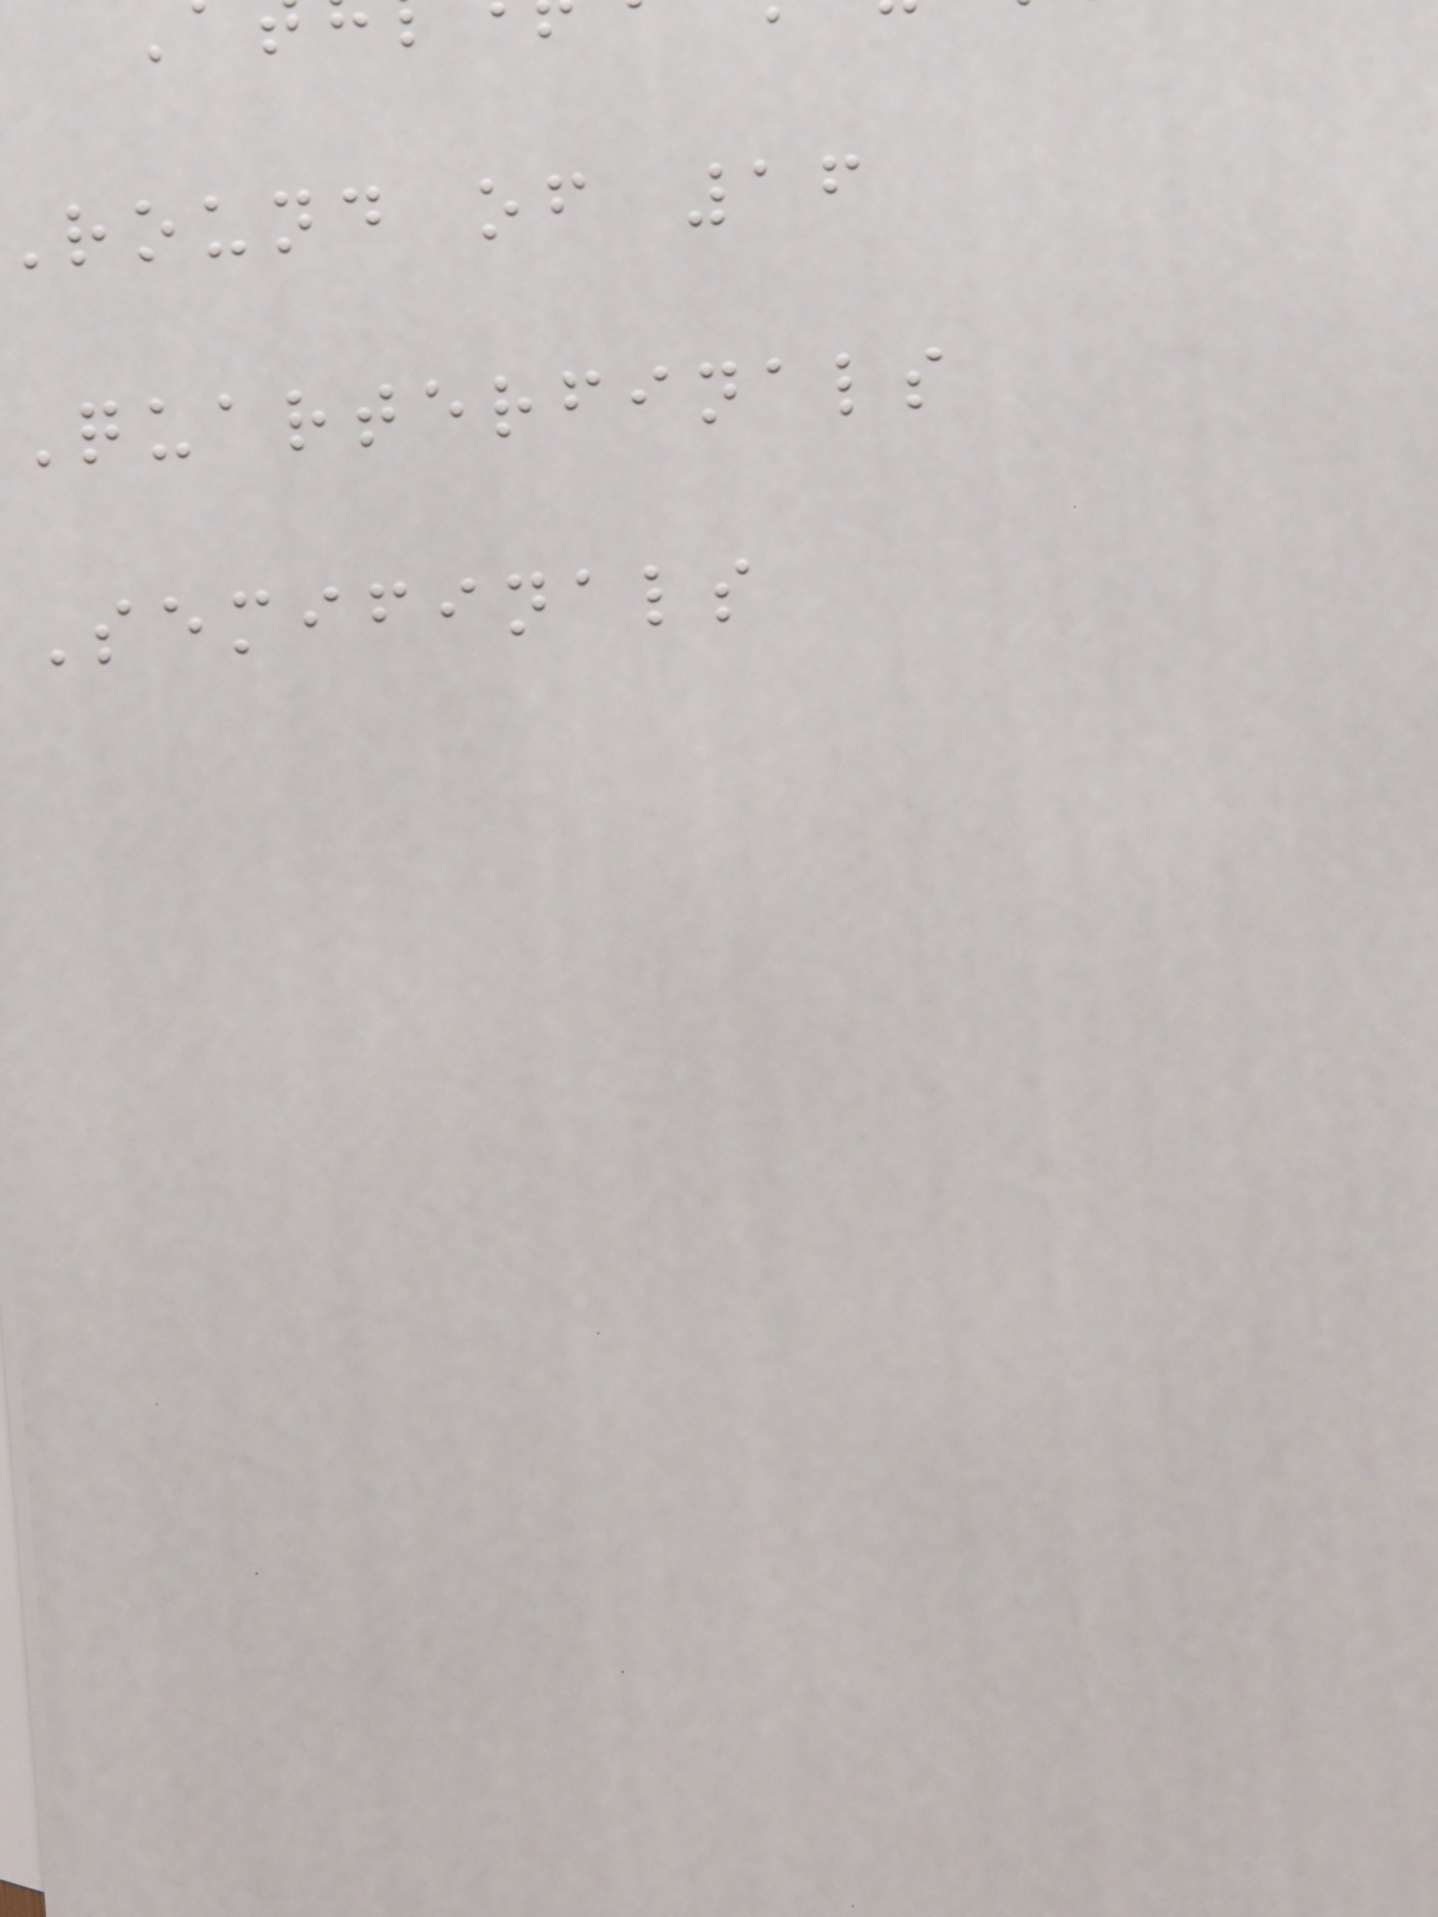round of 16
Quarterfinals
Semifinals
